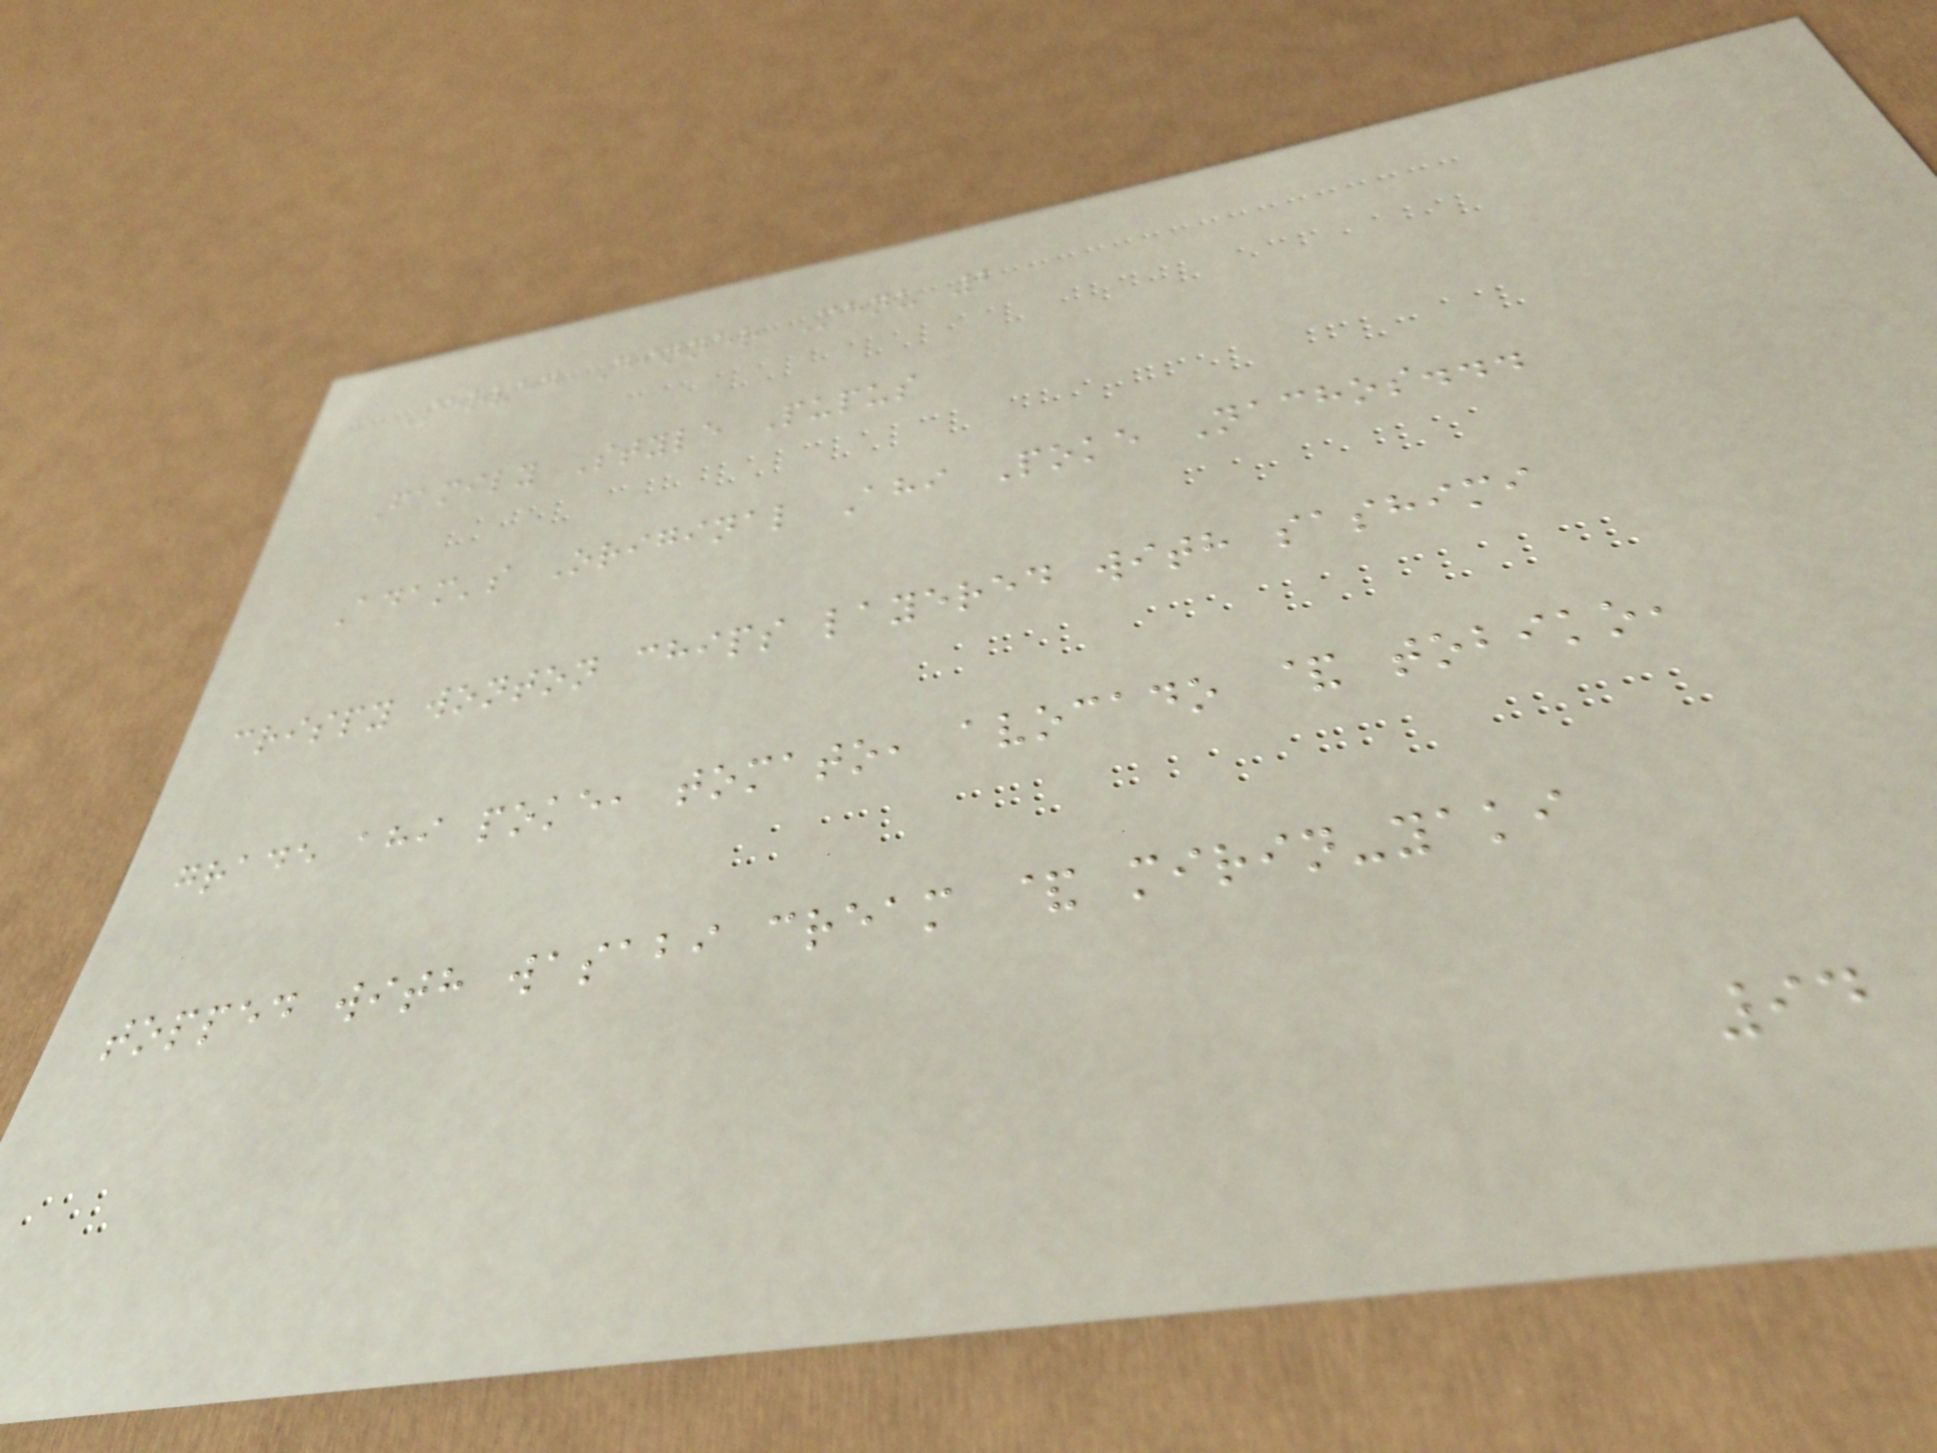Served Dinner Menu 2
Family Style Pupus
Adam's Original Ahi Poke Nachos...
crispy wonton chips layered with sashimi
grade ahi poke, tomato, avocado & tobiko,
topped with wasabi cream & mirin-yaki
94
